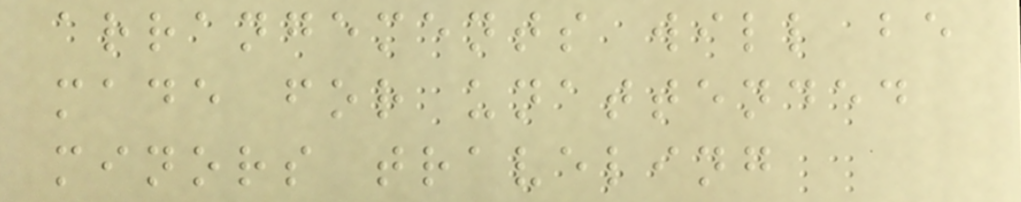arrangements will be
made for unattended
minors traveling
